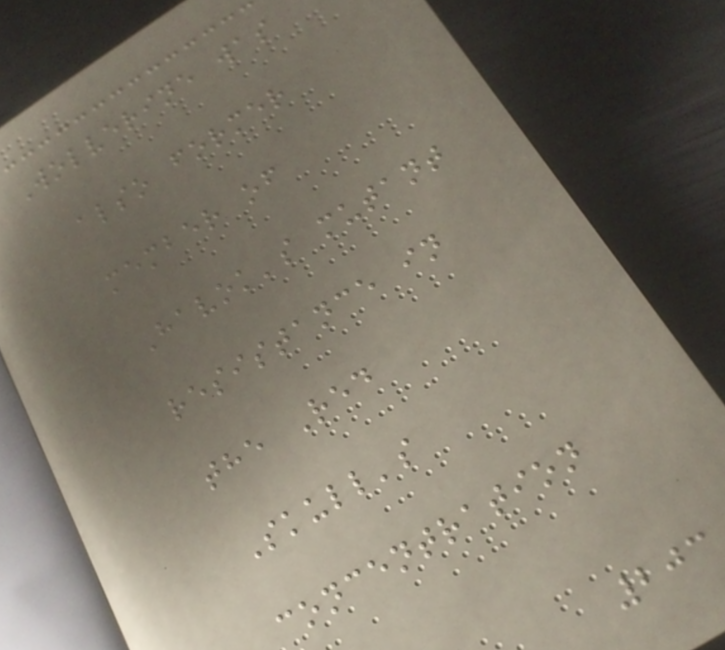Wolverine was
also former
member of
Havok's mutant
resistance in
the Red
Skull's
concentration
203
